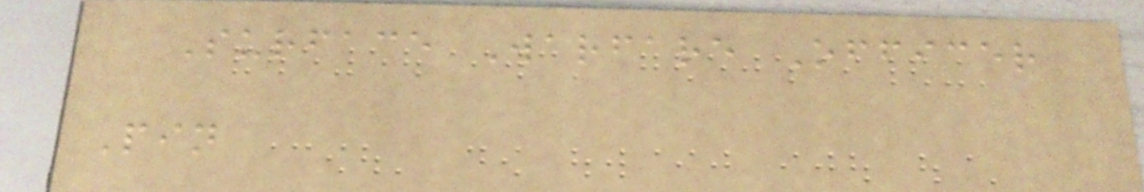Surface Warfare Officer
Pin
